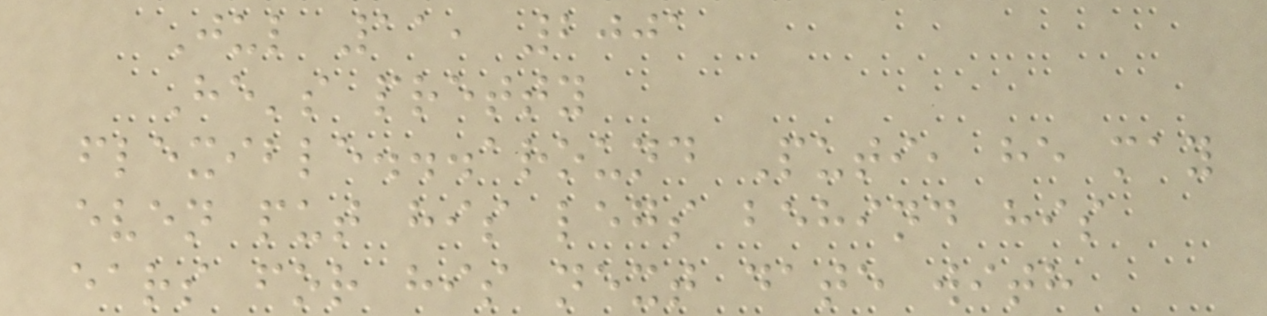Jul 11, 2001
He's pretty
flexible...around Puti, he may
even put his legs behind his
ears for his next date with
